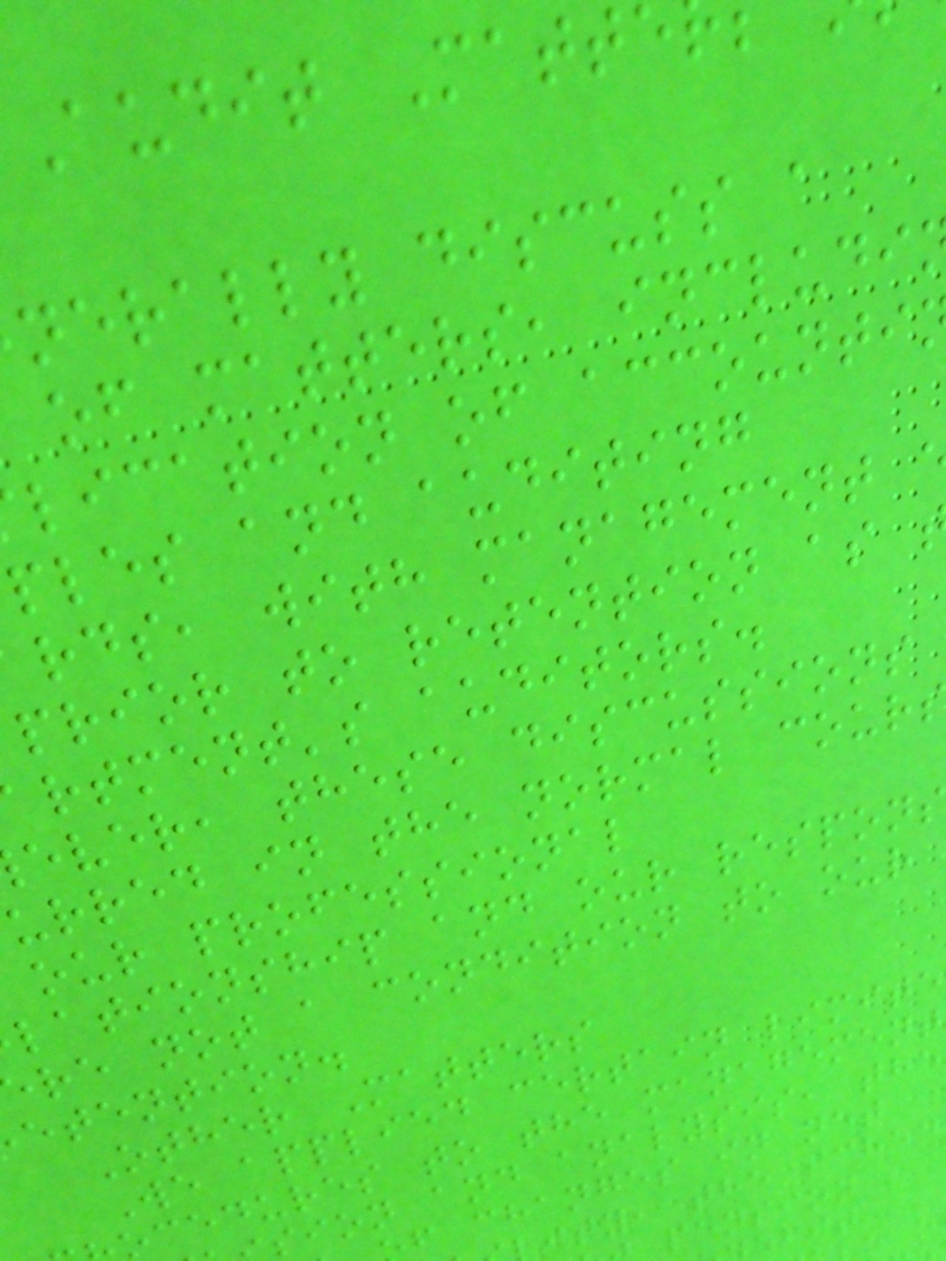Audit Matt
nerally discuss a
of matters, includi
lication of accounti
ples and auditing
rds, with management
prior to retention as
rtment's auditors.
ever, these discussions
urred in the normal cour
our professional
lationship and our respons
re not a condition to our
etention.
Other Matters
We applied certain limite
cedures to the management
sion and analysis, the
f changes in net
ity, the sched
pension
